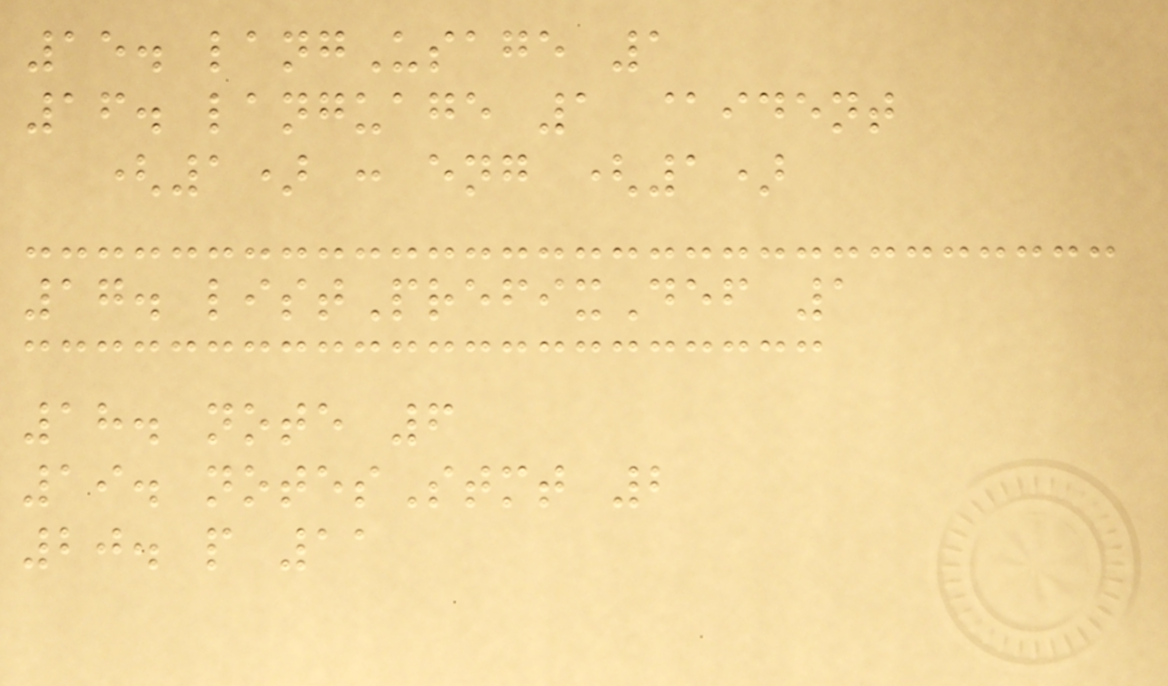15. langUsage 1
16. language 1 @ident
(1) : eng (1)
17. listPrefixDef 1
18. note 6
19. notesStmt 2
20. p 11
